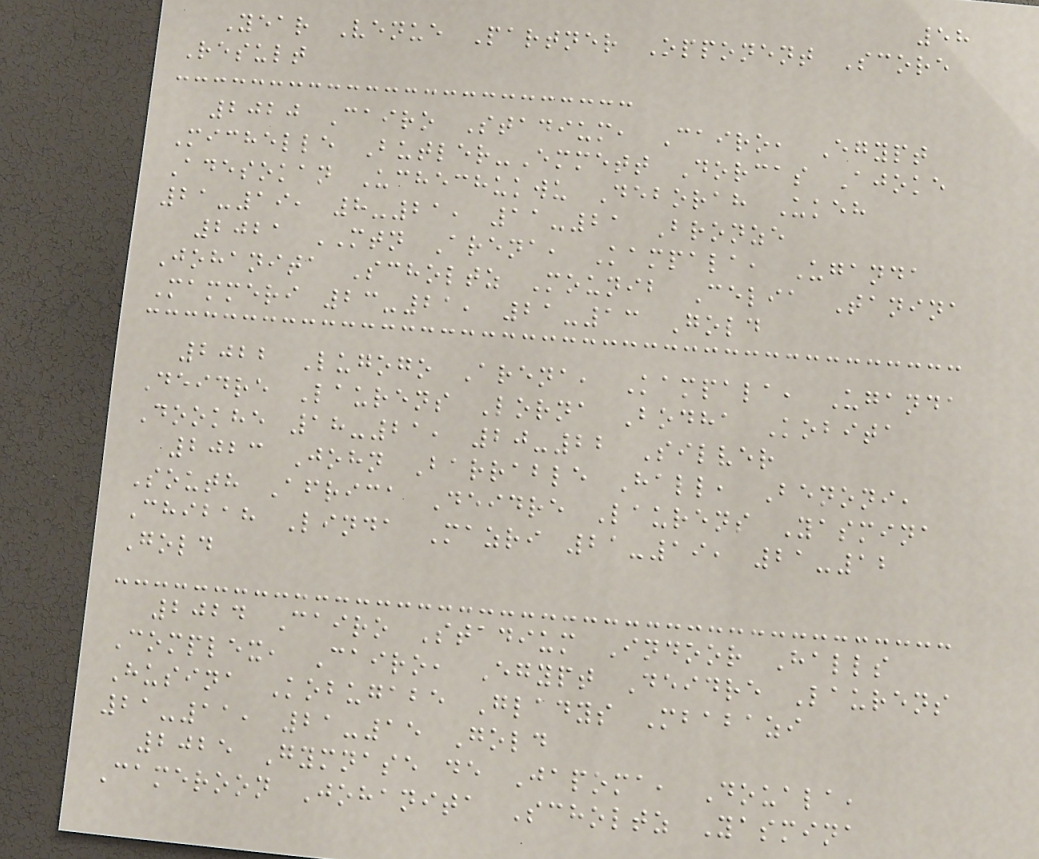58
Year Venue Partner Opponent Score
Result
2020 Cairo Stadium, Cairo, Egypt
Michelle Butler-Emmett Dorcas Ajoke
Adesokan Uchechukwu Deborah Ukeh
21-19, 8-21, 11-21 Bronze
2021 MTN Arena, Kampala, Uganda
Johanita Scholtz Mounib Celia Tanina
Mammeri 23-21, 21-13 Gold
2022 Lugogo Arena, Kampala, Uganda
Deidre Laurens Lorna Bodha Kobita
Dookhe 18-21, 20-22 Silver
2023 John Barrable Hall, Benoni,
South Africa Deidre Laurens Yasmina
Chibah Linda Mazri 21-19, 21-12
Gold
2024 Cairo Stadium Indoor Halls
Complex, Cairo, Egypt Deidre Laurens
Husina Kobugabe Gladys Mbabazi
21-11, 21-15 Gold
2025 Gymnase de Japoma, Douala,
Cameroon Johanita Scholtz Yasmina
